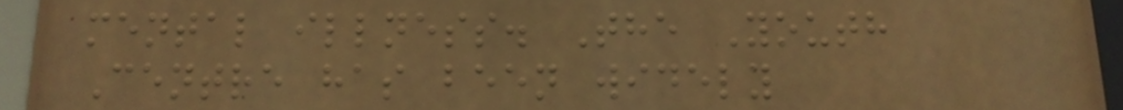mental illness. The Youth
Centre has been widely
